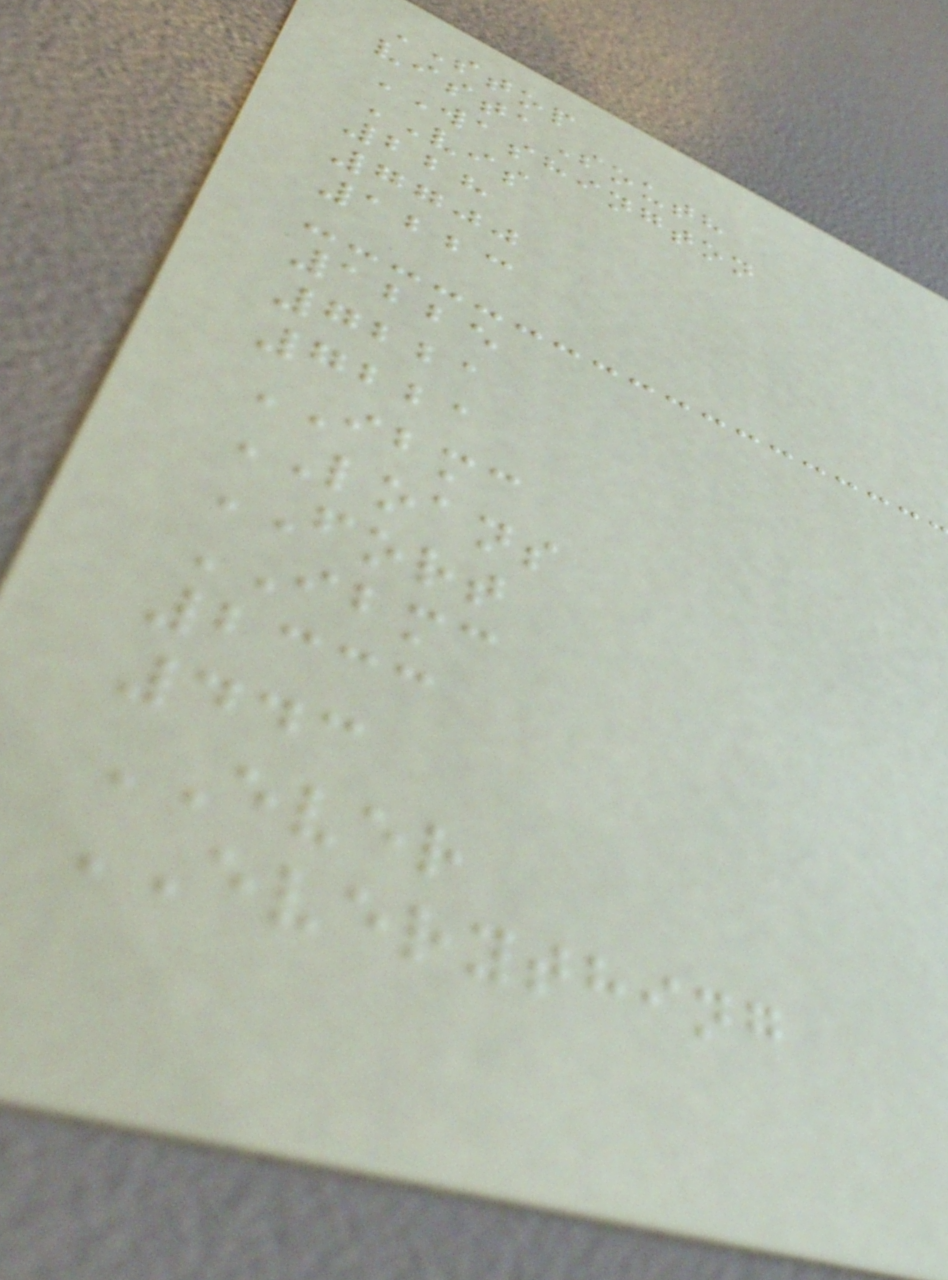STOP
vistaSouth
WASHINGTON
VIS
228
7700
1223
1225
7221
7221
IBMC
LOANS
FORT
IBMC
2333
443
EVER
EVERYTHING
